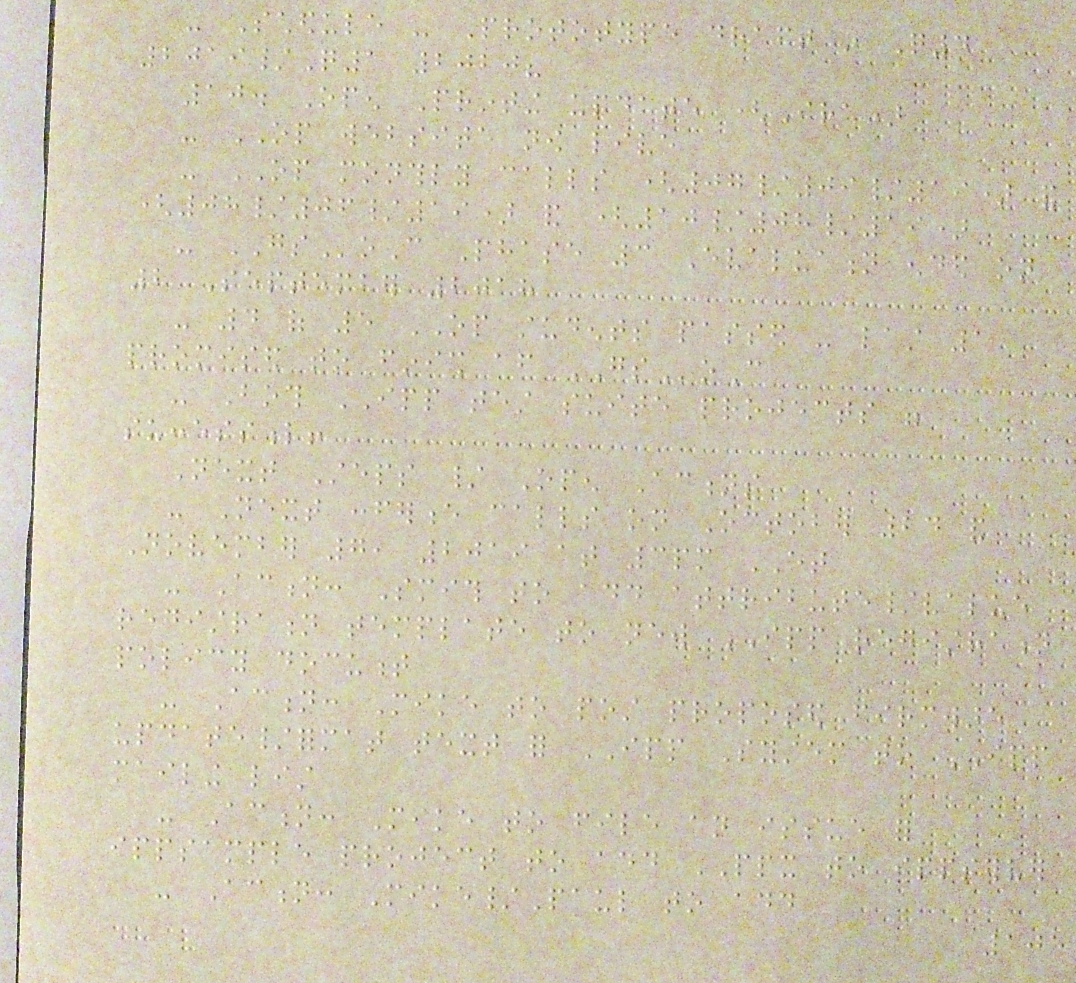- Schedule - Prototype draft in Q4
2019/Q1 2020?
10. Open Printing update (Ira)
- OP website now live
- OP monthly calls (07/09/19) and
(08/06/19) and (10/08/19)
- GSoC Phase 3 Evaluation ended on
2 September 2018
- 4 of 5 OP students passed - last 1
promised to finish after GSoC
- Both IPP test suite projects were
successful!
Next Steps / Open Actions
- Next conference calls on October 24 and
November 7, 2019 at 3pm ET
- Action: Smith to add attribute/value
registration template to new IPP registration
policy document
- Action: Mike to post proposed firmware
update/format text for IPP System to IPP
mailing list
- Action: Mike to file an issue for
ippsample project to add PPX to ippserver
- Action: Mike/Paul to add
105
